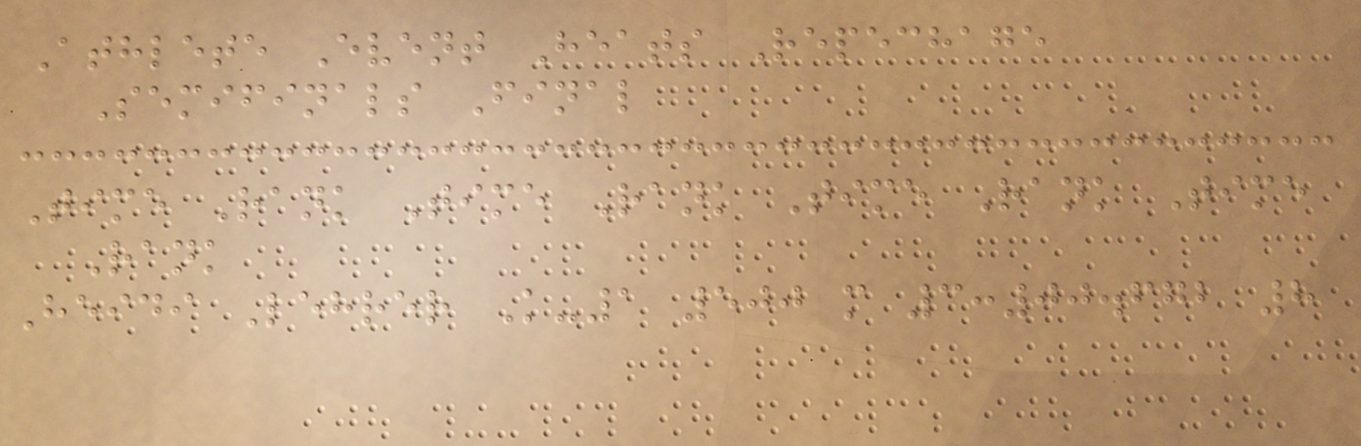Athlete Event Heats Repechage
Semifinals Final
Time Rank Time Rank Time Rank Time
Rank
Heidi Lehrer K-1 500 m 3:00.672 8
